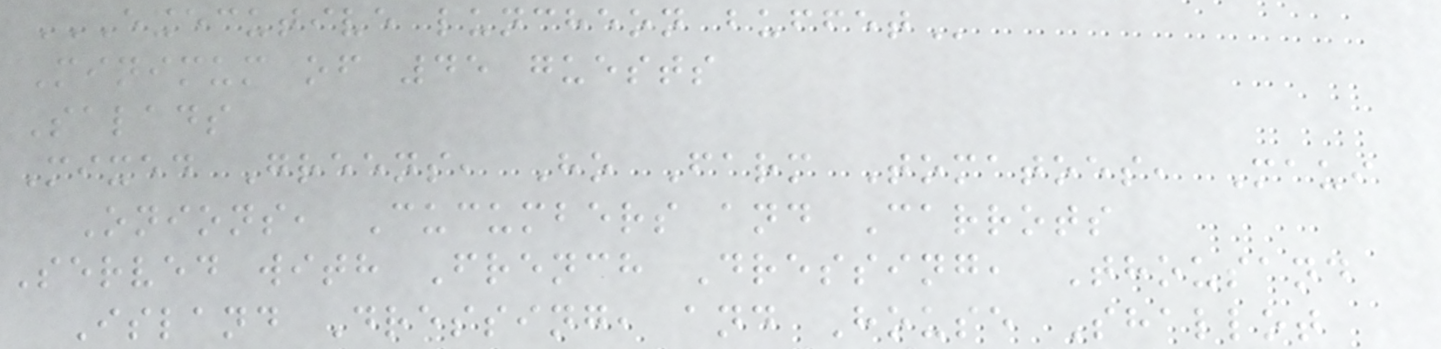EXECUTIVE LUNCHEON BUFFET
Minimum of 45 guests
Salads
Mixed Greens, Ho Farm Tomatoes, Maui
Onions, Cucumbers and Carrots
Served with French Dressing, Thousand
Island Dressing, and House Shallot
